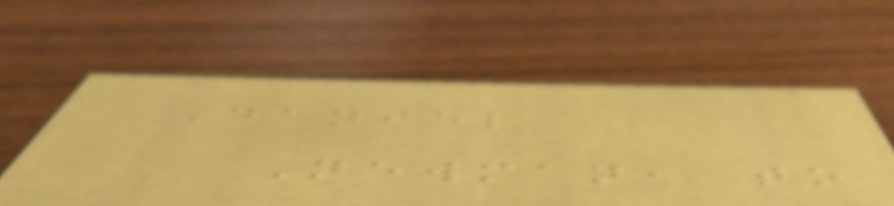Daniel
Newman, to
